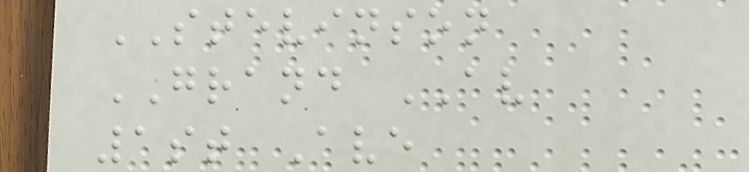STEVINSON
GRAND AV
1st Ave
